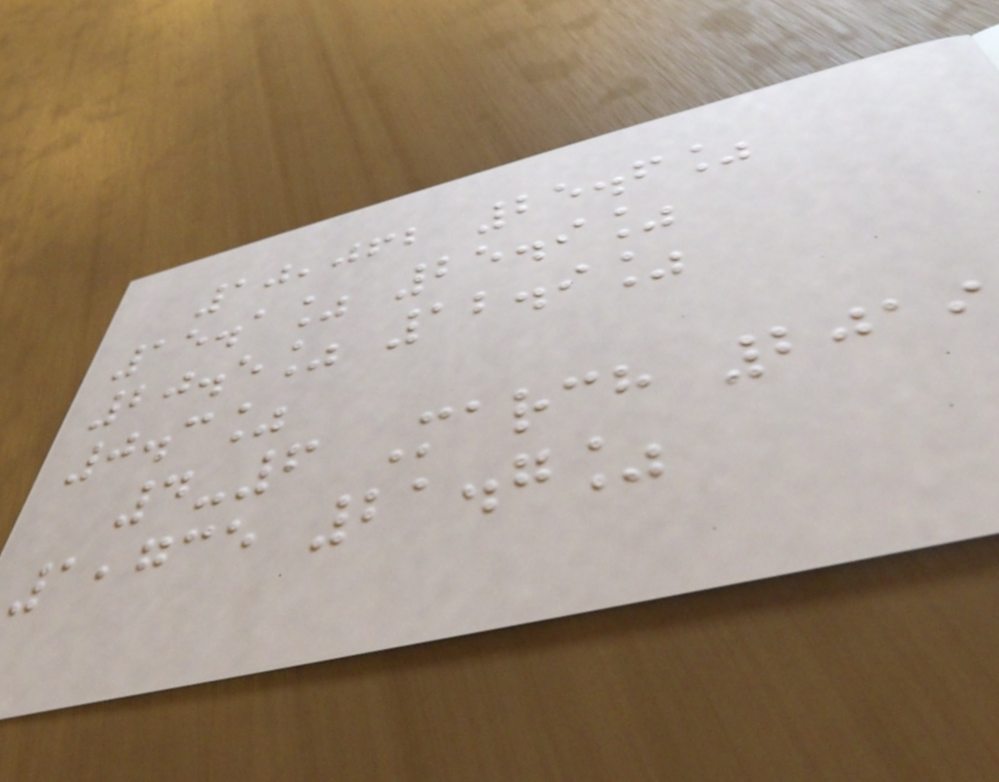10,062 25.6%
15.1% 25.9%
20.5% 12.9%
0.3%
4-6 March 2019
1,735 21.7%
